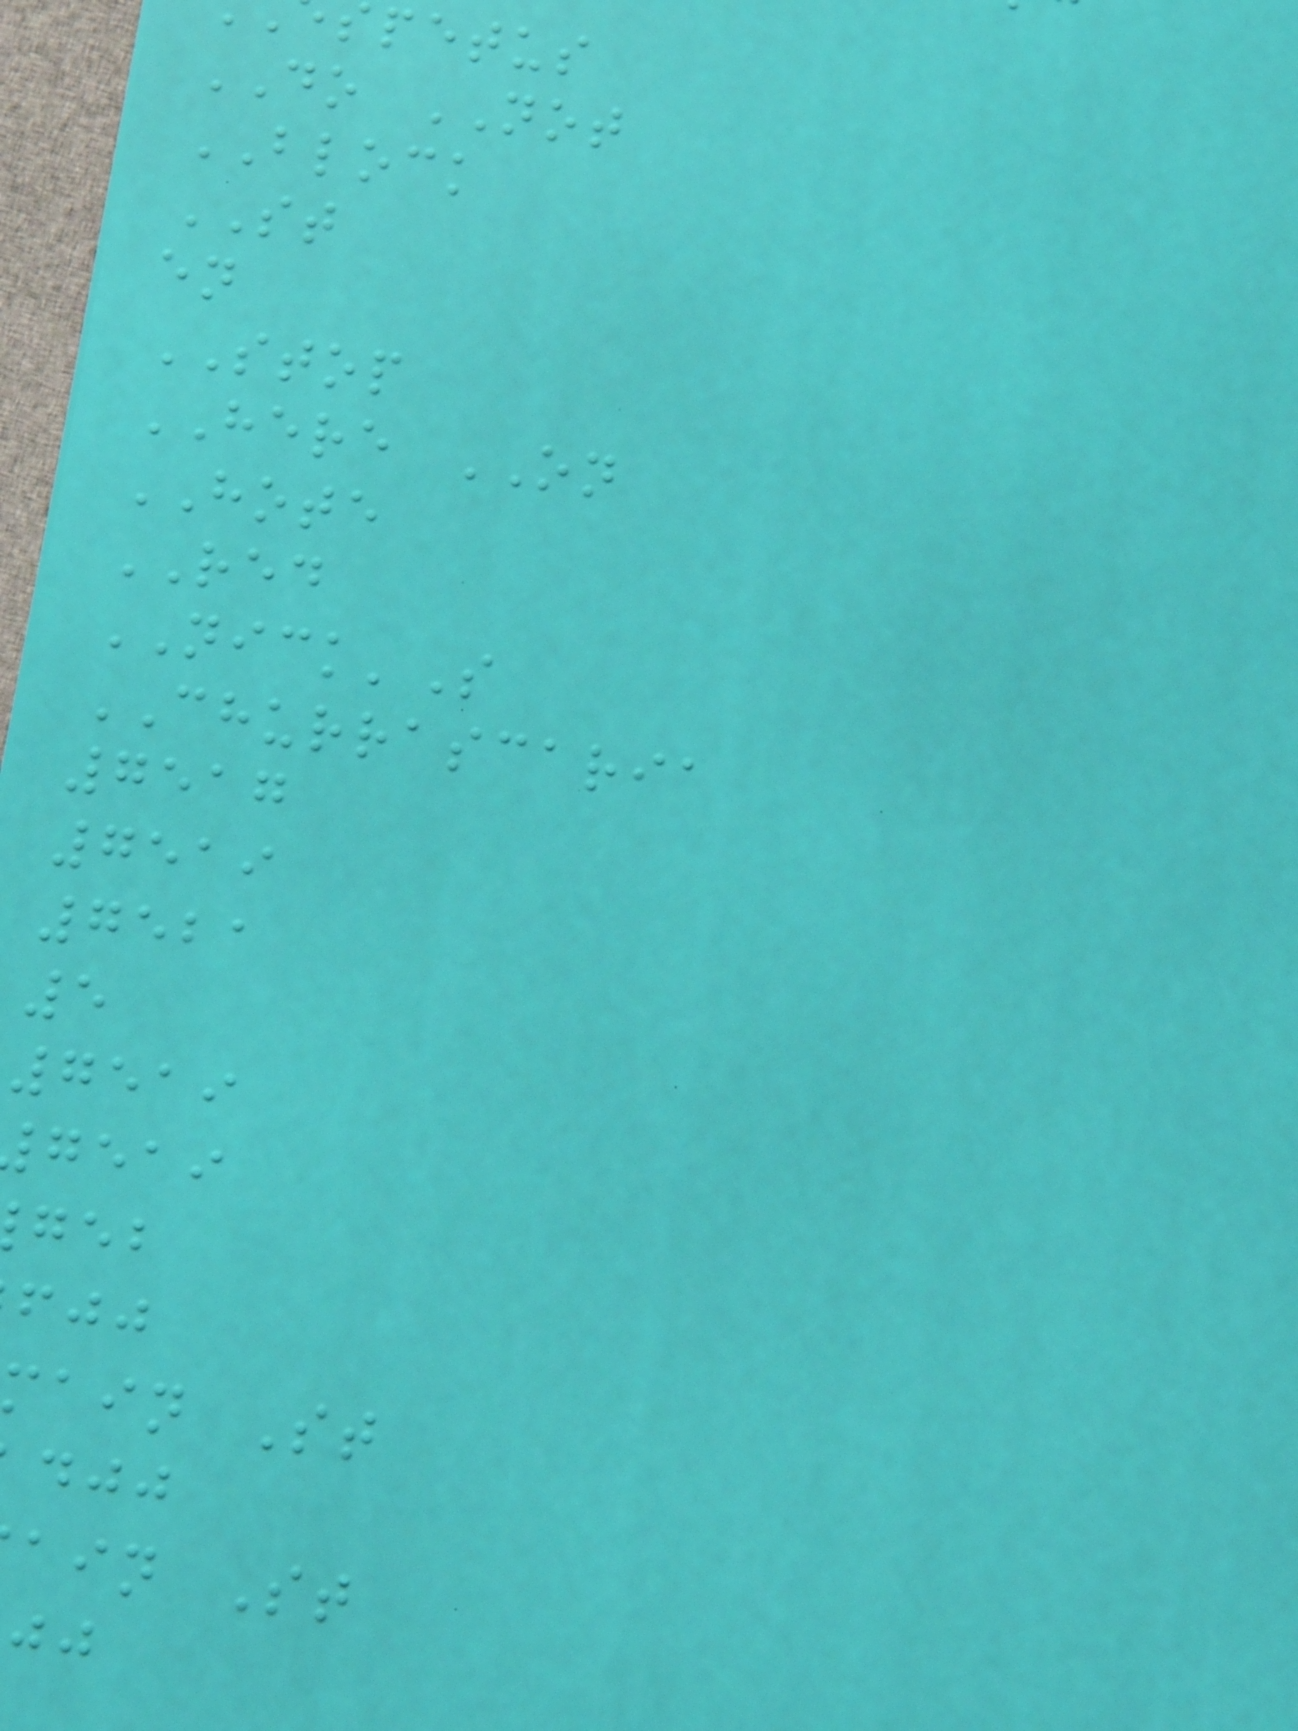petus
DO NOT
BLOCK
ST
en
STOP
HERE ON
HOTE
RED
NICK'S
CHURRASCARIA
7517
7519
7521
5
7519
geai
ain St
ain St
